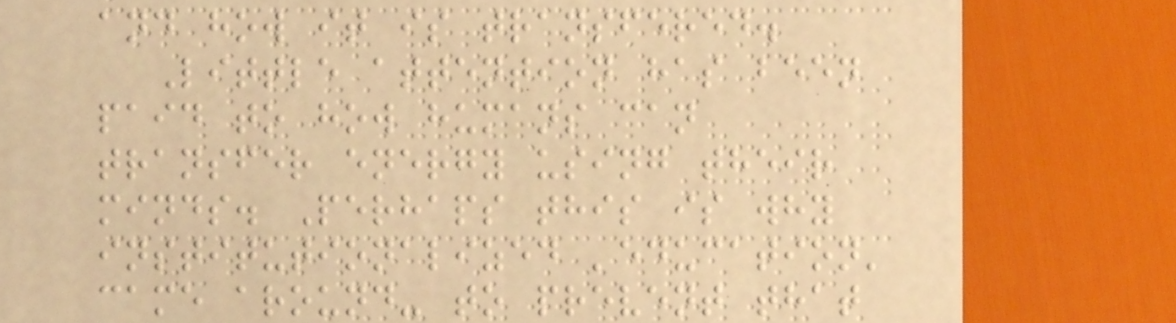and how it is transfered.
Little attention has been
paid to how humans can
transfer energy using their
minds. Perhaps this is why
institutionalized 'education'
came around- to prevent that
